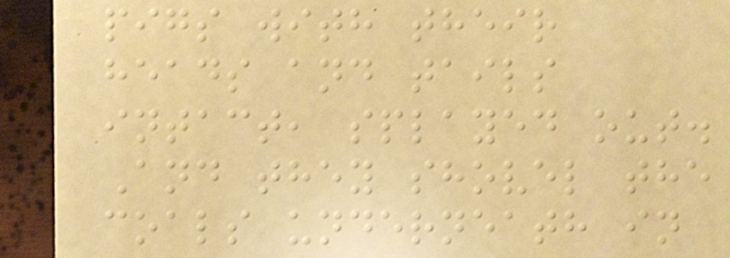pigs with their
heads and tails
intact, splayed out.
And they shovel the
coals underneath in
